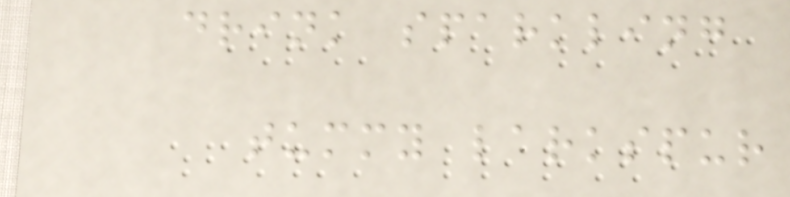drink sparkling
tummy larkspur
